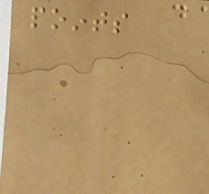points
